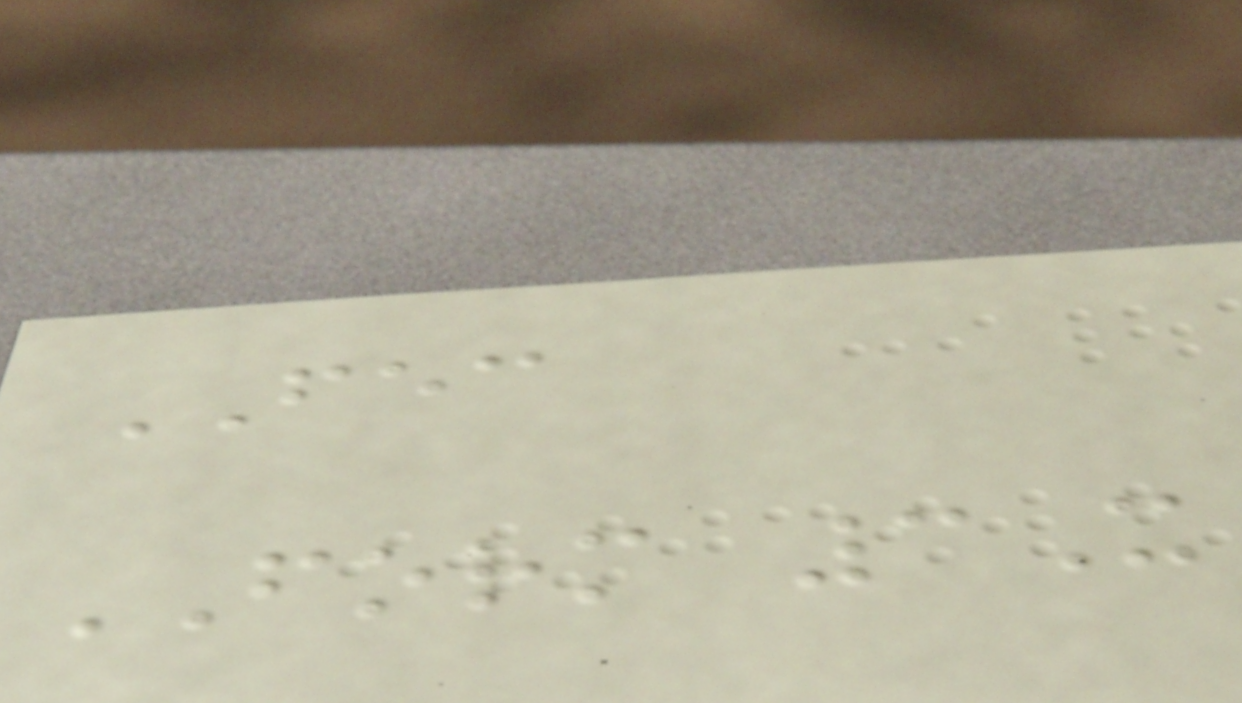FEC
FORM 3X
